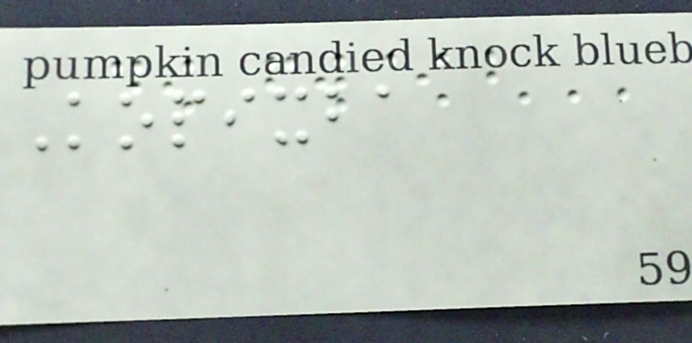Kopixba
